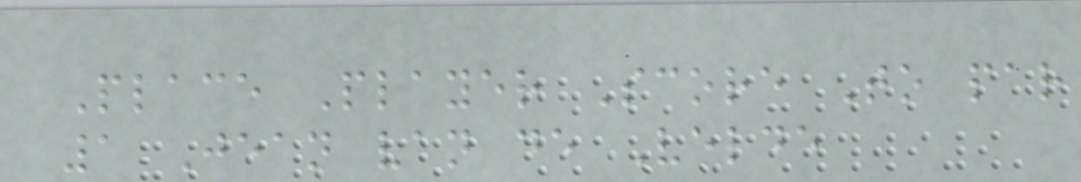Place Player Score To par
1 Jean van de Velde
